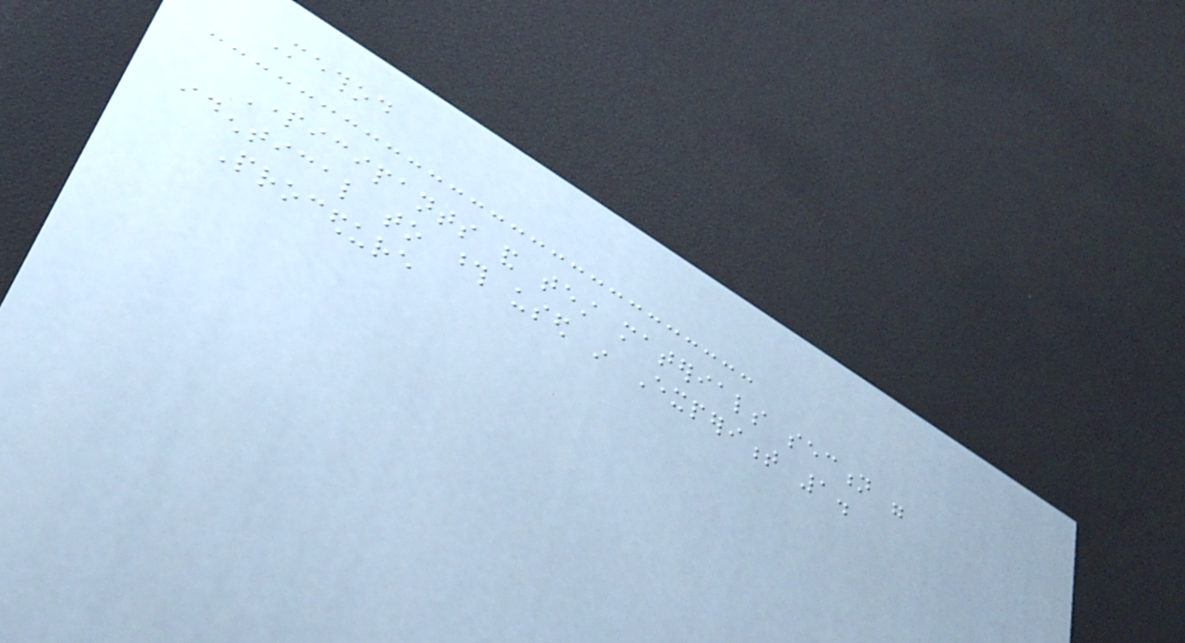Method
Participants and test materials section were
identical to those used in Experiment 1.
Procedure
